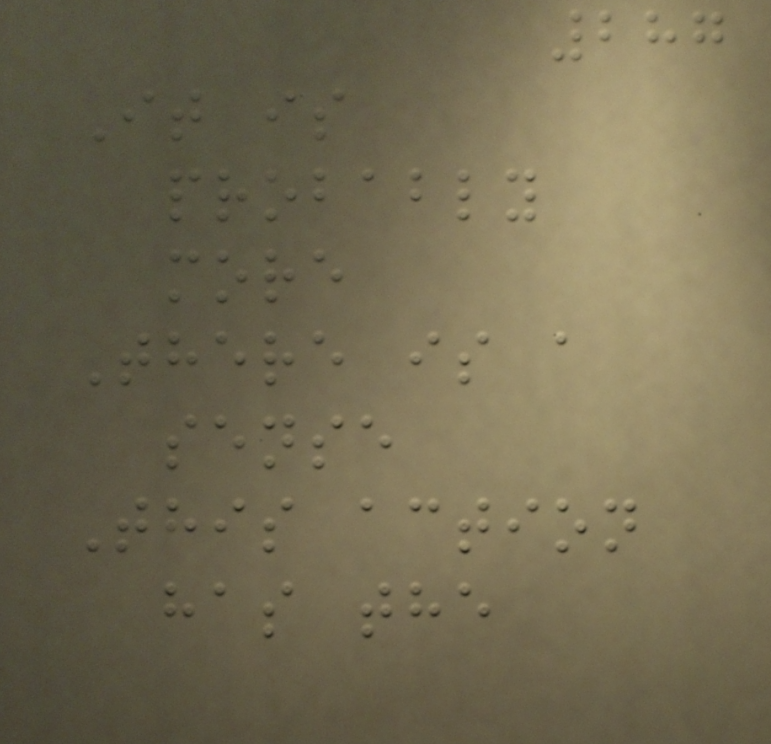287
It is
probably
more
There is a
sense
This action
has the
